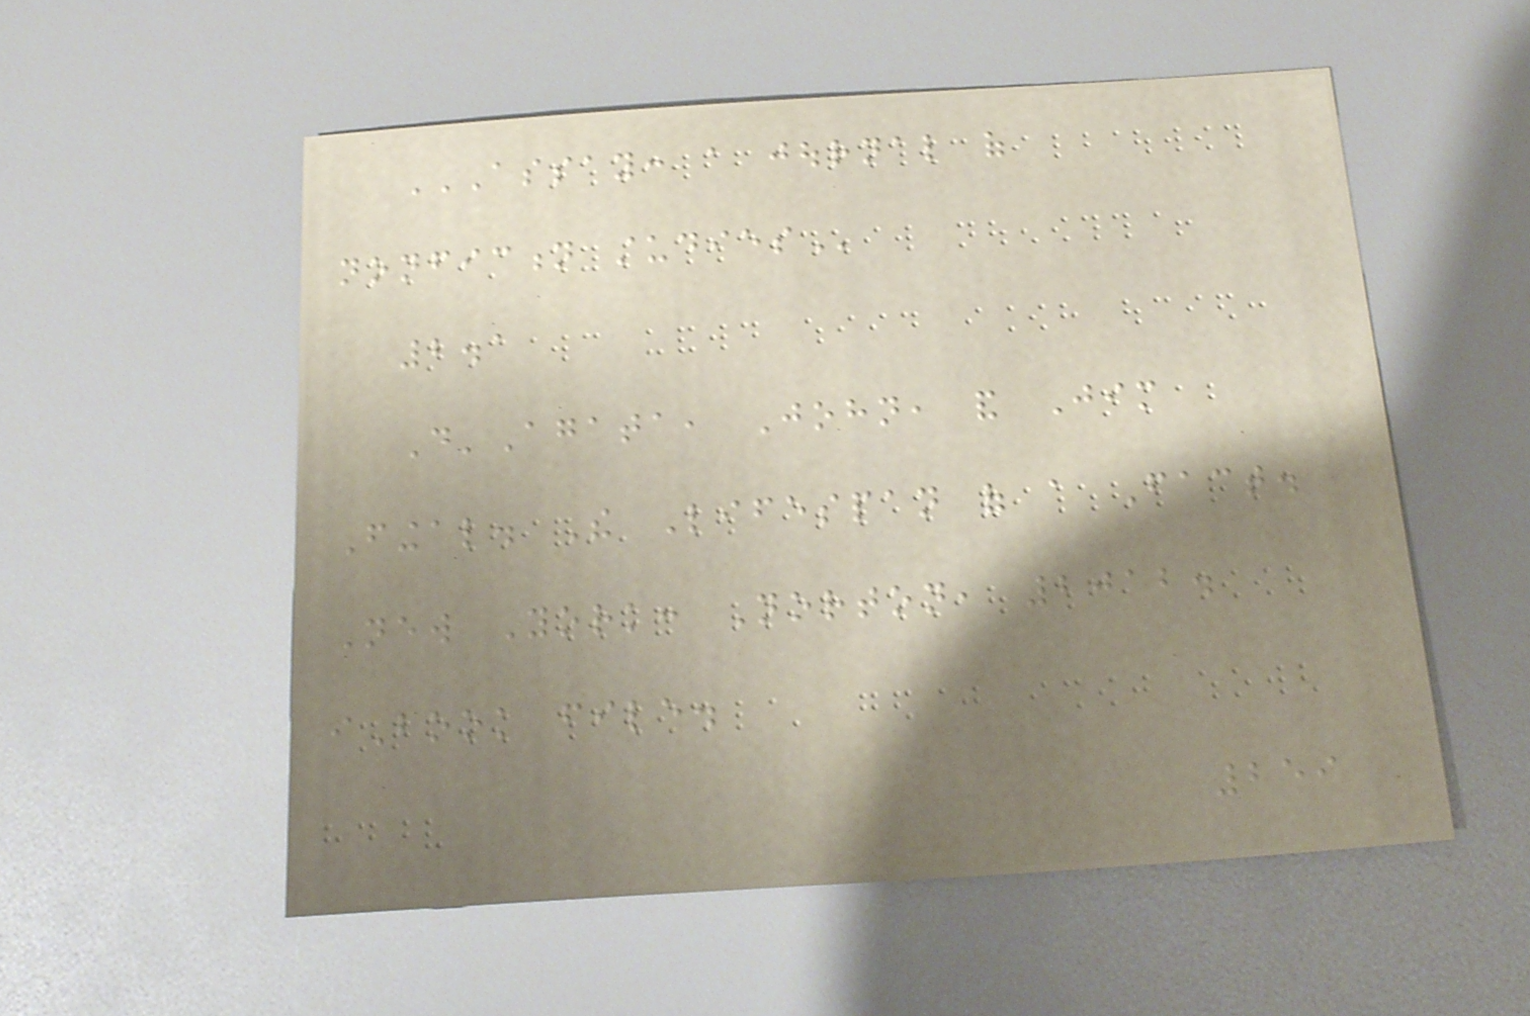ASSAY: A JOURNAL OF
NONFICTION STUDIES
2.1
D'Agata, John, and Jim
Fingal. The Lifespan of a Fact.
New York: Norton, 2012.
iBook file.
259
